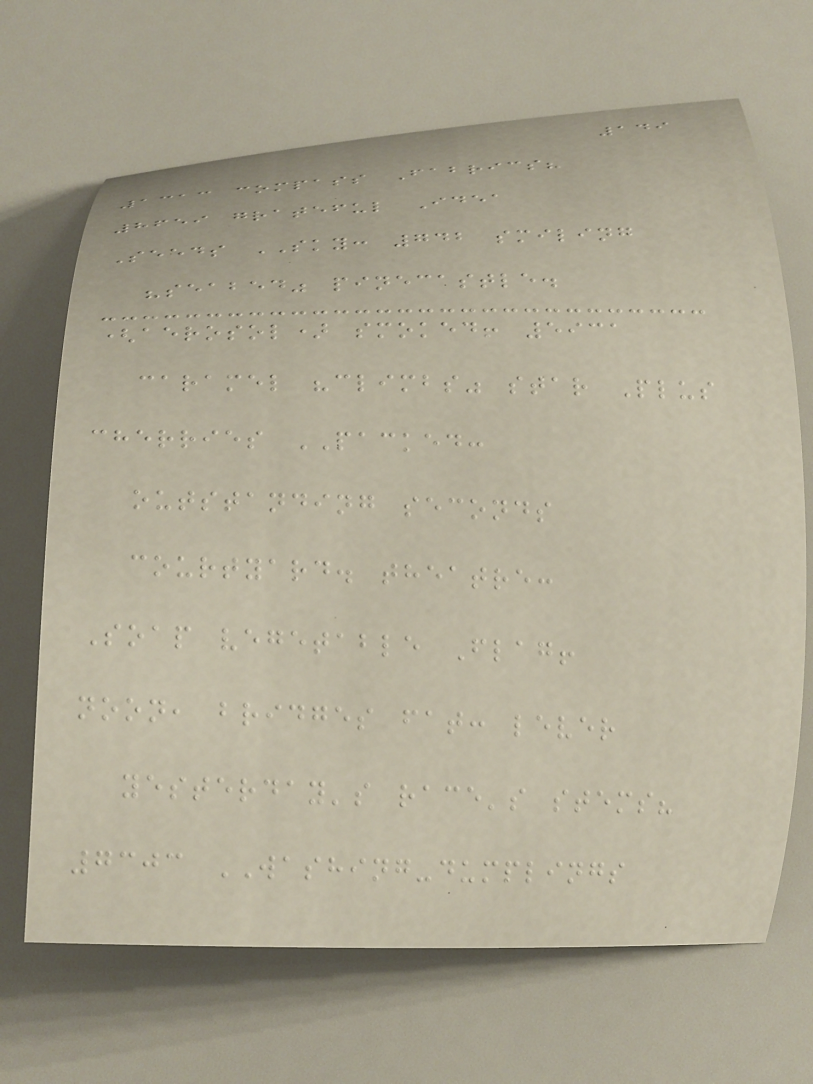149
1313 compass Fabrics?
8659 grateful Idea
Seeds SKY: 742 smiling
"seabed" pinecastle.
(aerosol) smoked! 5931
caramel "climbs" star Plus
cherries PACKED:
outstanding seconds
courtyard. theatre:
Soap vegetable Flag!
noon, bridges fat: lever
yesterday's race's stems?
7303 WASHING-dumplings
